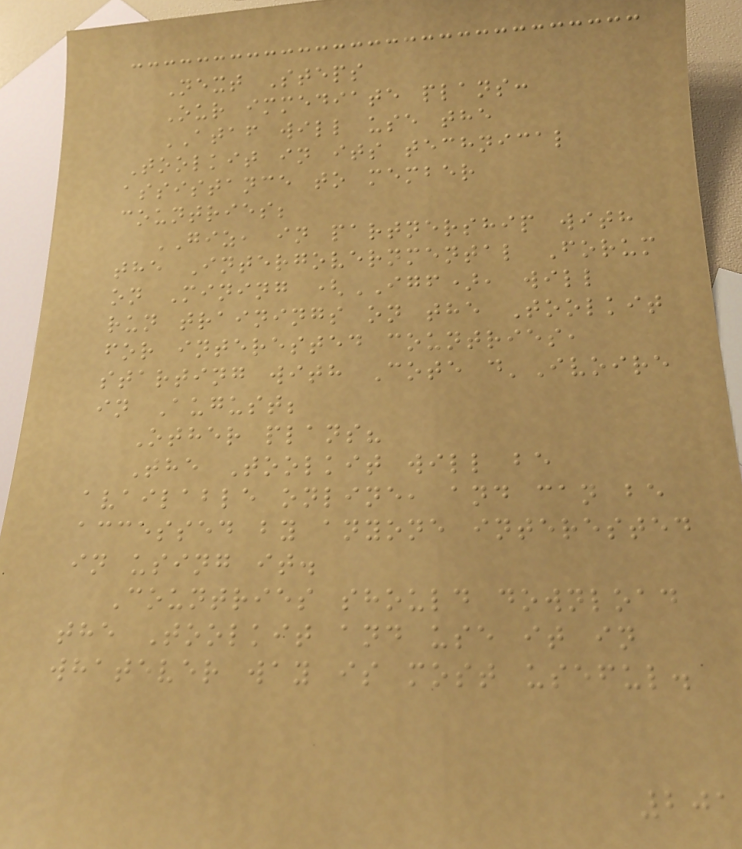Next Steps
Our immediate plans:
ATAF will use the
Toolkit in its technical
assistance to member
countries;
GIZ, in partnership with
the Intergovernmental Forum
on Mining (IGF), will
run trainings on the Toolkit
for interested countries,
starting with Cote d'Ivoire
in August;
Other plans?
The Toolkit will be
available online, and can be
accessed by anyone interested
in using it.
Countries should download
the Toolkit and use it in
whatever way is most useful.
201
